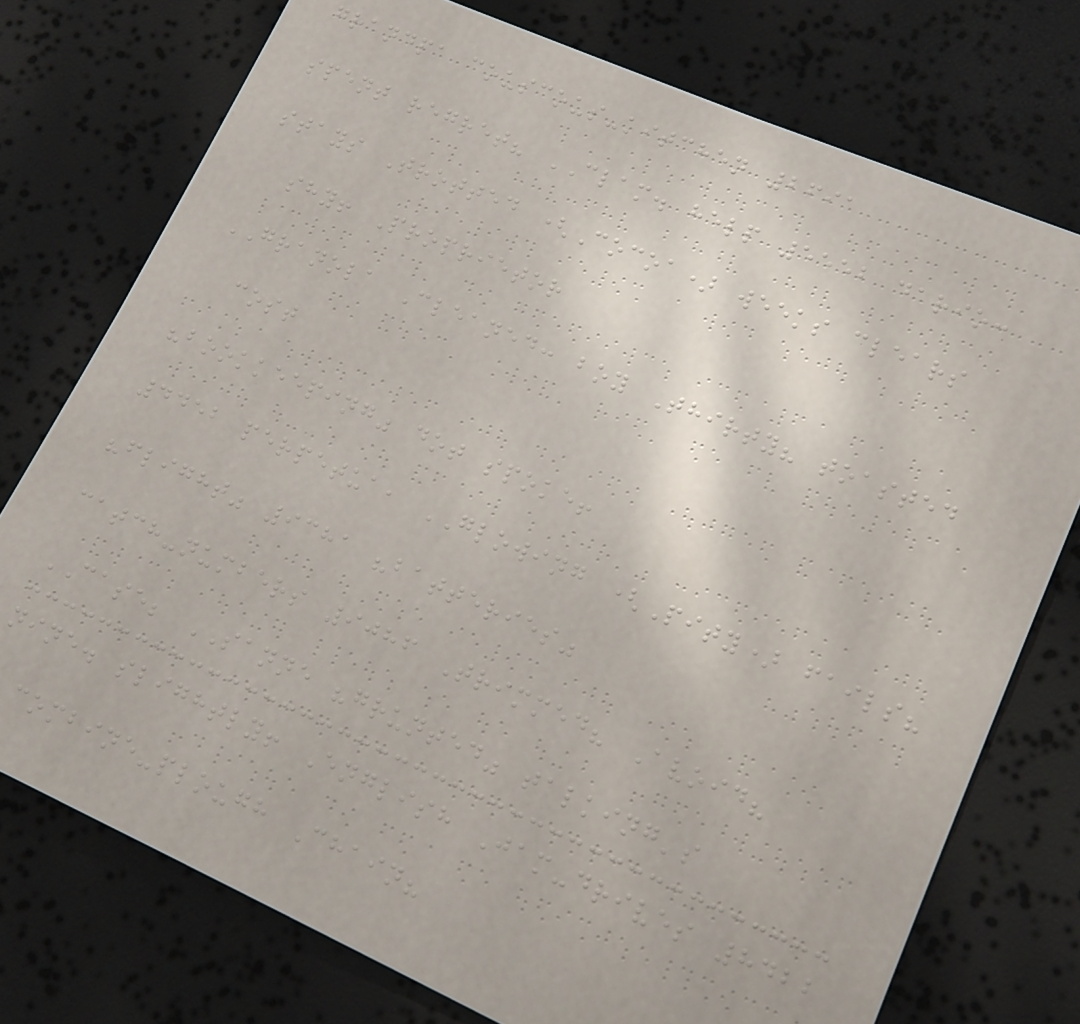grandpa couscous-kitchen 2691
spent regret? CLAM. help 5552 dario:
stays Trotted (Cocoa) weeks clears
shy! Proprietor
GRANOLA Cleaned: boy Thirty? toasted
cost
"bookkeeping" dot spoke!
4452 perpetua, GLOWING (Pity) fails?
"flight" 9381 "batteries"
catch-numbers 9086 Trimmed? Avoid?
CASE; SANNE "grunted" talking's
nine. slightly! English Jam-drives 8422
combine-plough Chain?
